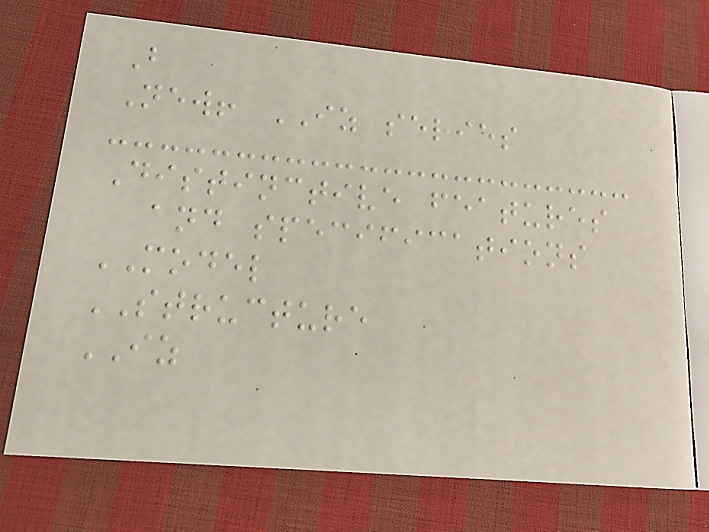B
New! IZ series
Distinctive features
and specifications
MODEL
STRUCTURE
IZ
